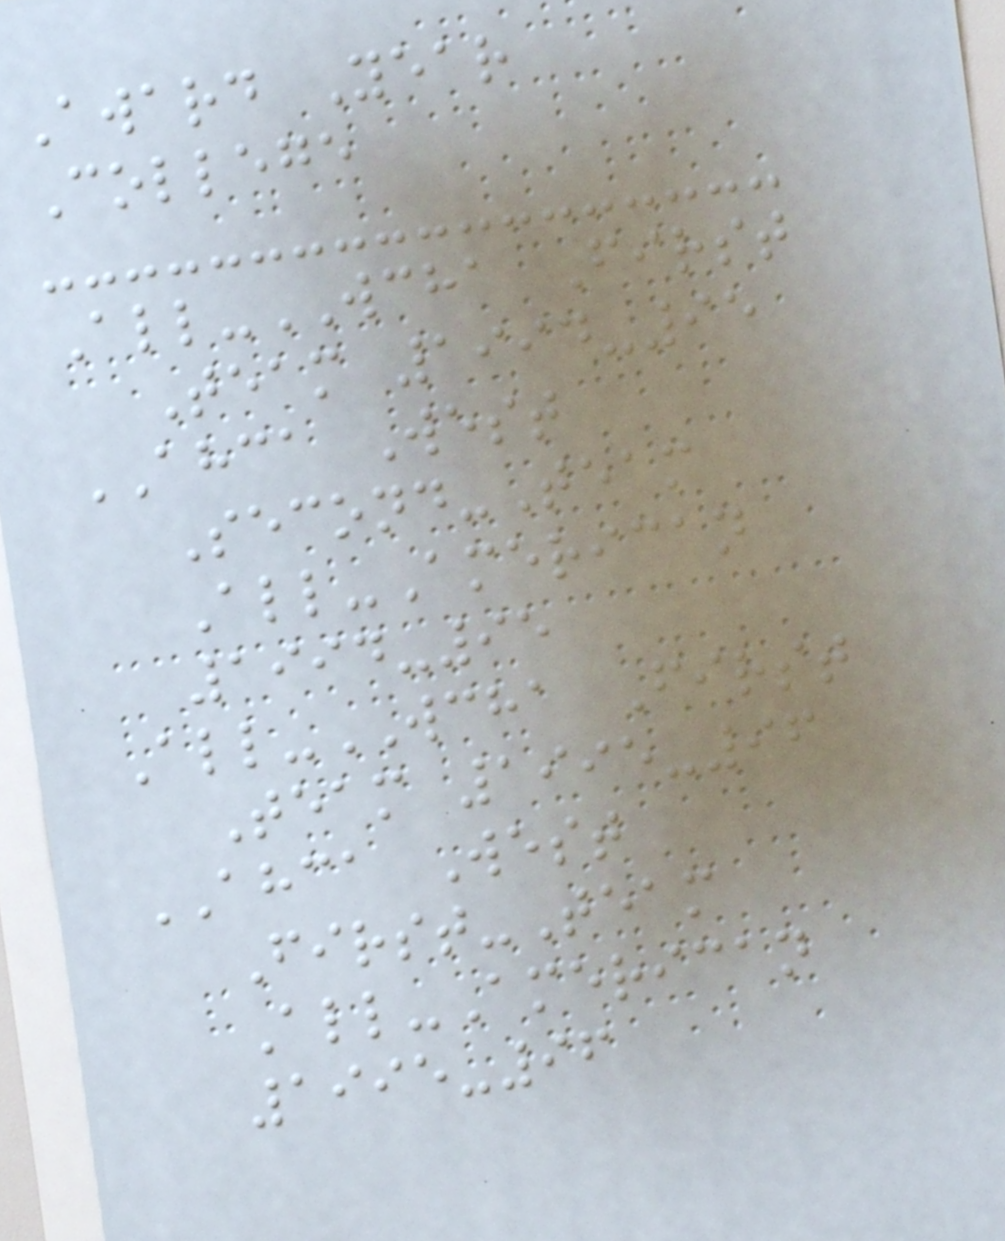Award Year
College
All-WCHA First
Team 1994-95
AHCA West
Second-Team
All-American
1994-95
All-WCHA First
Team 1995-96
AHCA West
First-Team
All-American
1995-96
